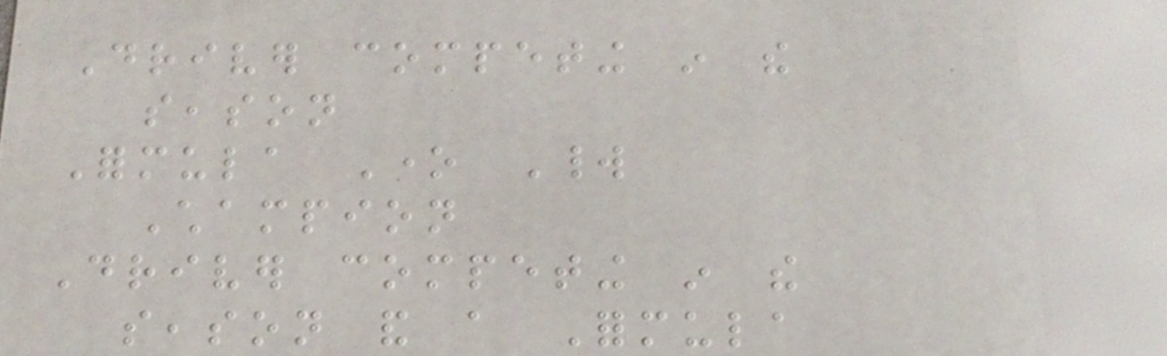Driver competing in the
season
Formula One World
Champion
Driver competing in the
season and a Formula
